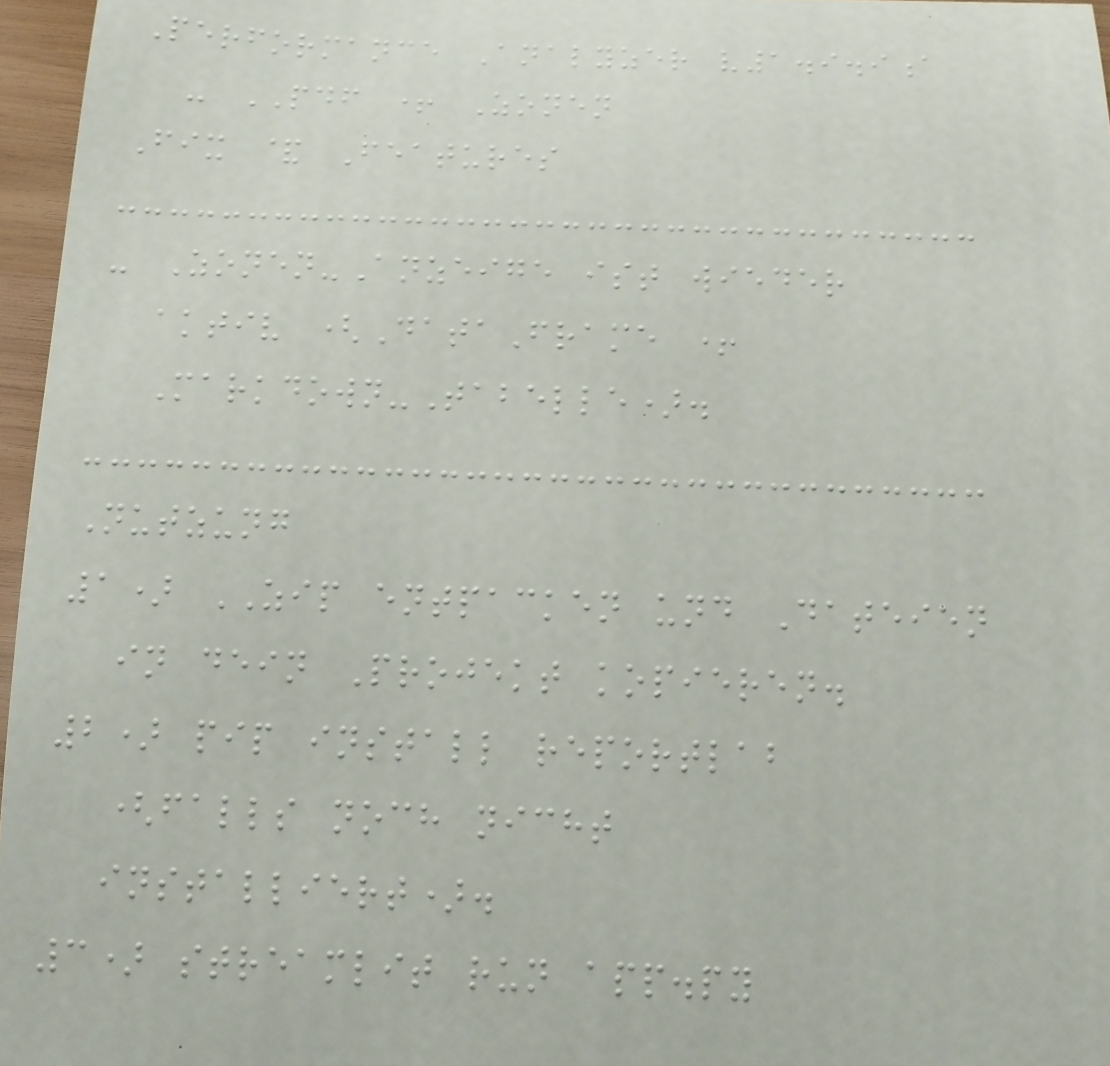Performance Analyzer v1.9.9a
- PDF + Zonen
Fix & Features
- Zonen-Anzeige ist wieder
aktiv (DataFrame +
Markdown-Tabelle).
Nutzung
1) ZIP entpacken und Dateien
in dein Projekt kopieren.
2) pip install reportlab
(falls noch nicht
installiert).
3) streamlit run app.py
